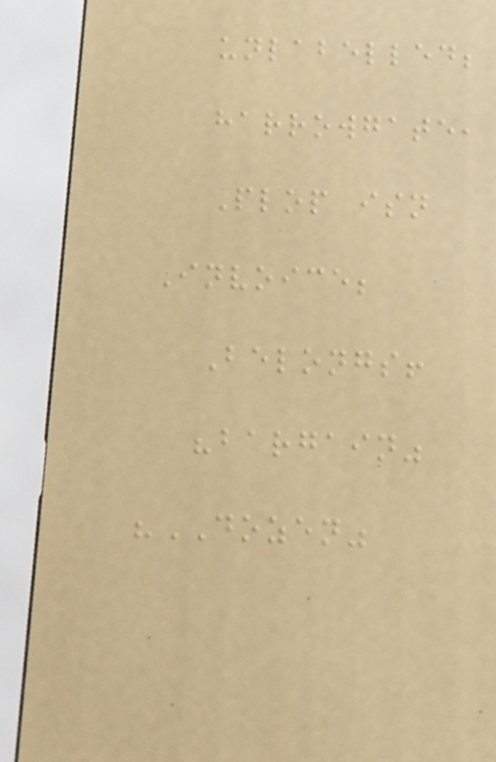unlabelled;
harrowgate,
Plop isn
Invoice;
Belongs!
"bargain"
"DOZEN"
